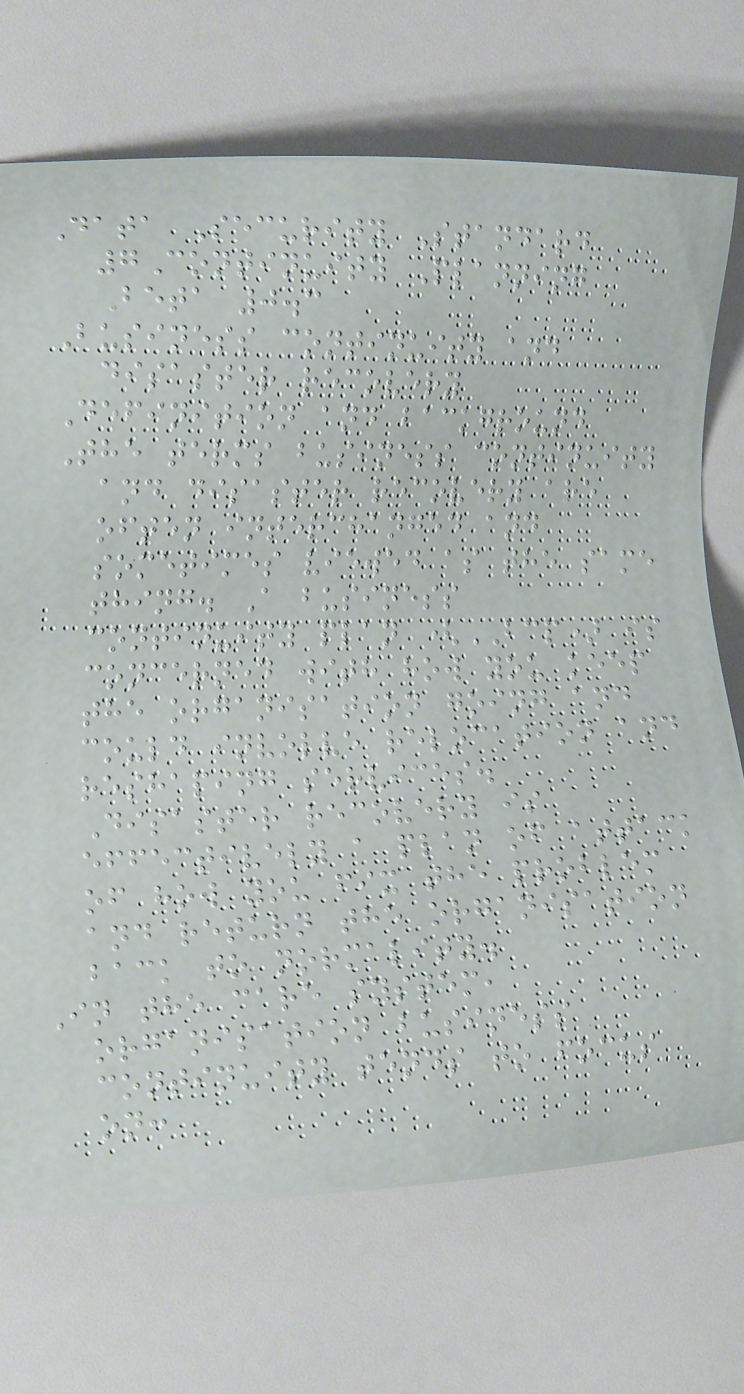Data Security Standard
7Continuity Planning
Beta 0.3
Business continuity and
disaster recovery
Definition and background
The terms business continuity
and disaster recovery are
often interchanged and
sometimes viewed as the same
thing. A business
continuity plan (BCP) is
concerned with how you keep
the organisation going and
could involve relocation and
reshaping services.
Disaster recovery is
effectively a plan of attack
of how you fix the problem
and return the organisation
back to normality.
In the care system,
organisation business
continuity tends to focus
on:
